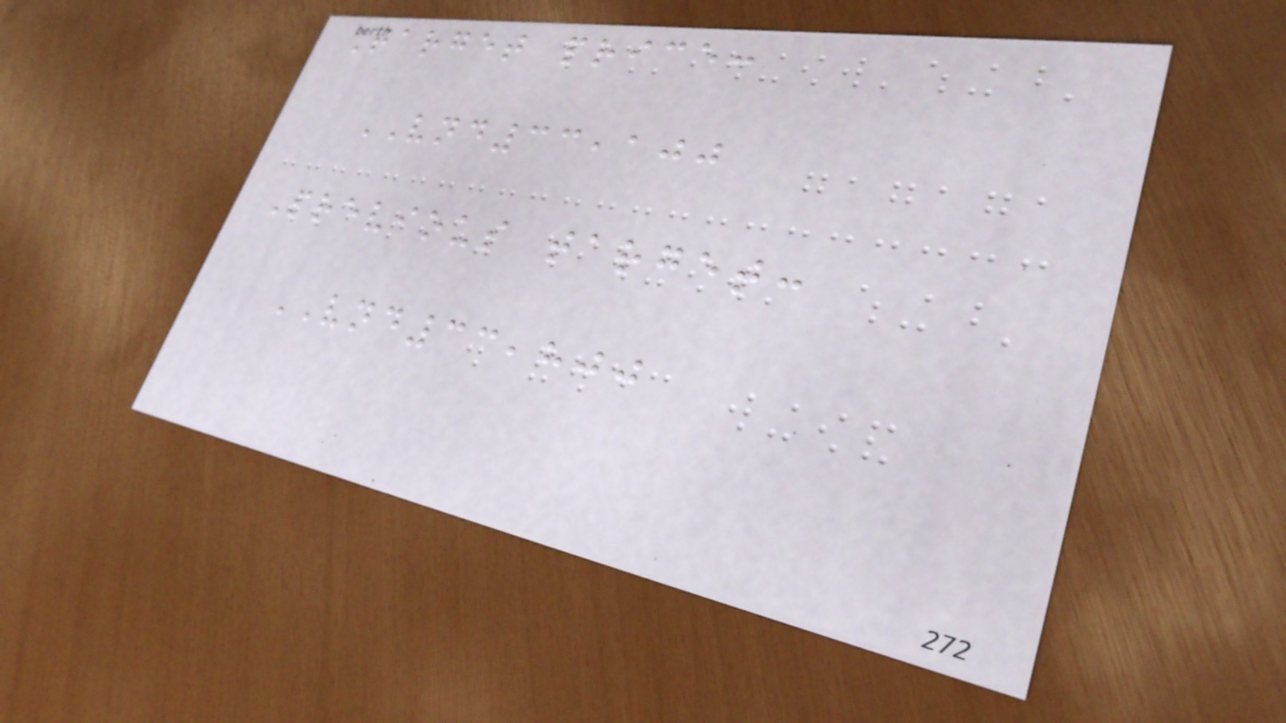Target price:
VND33,100
Previous target:
VND33,800
